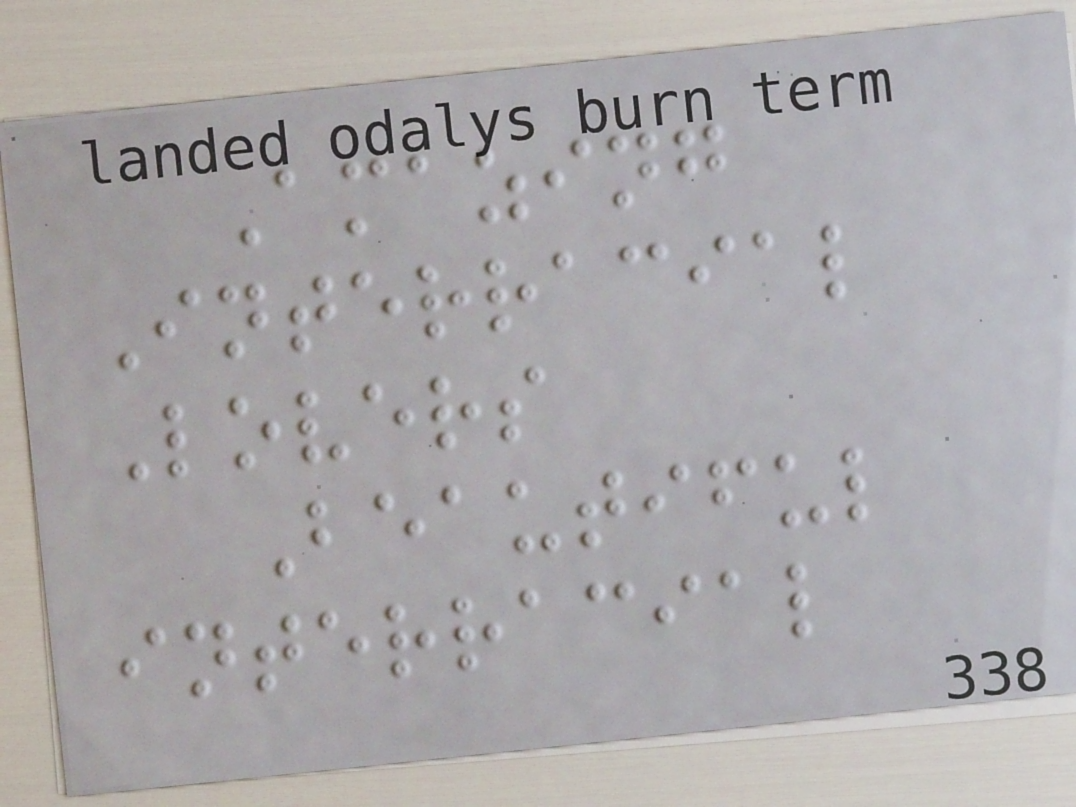Amazing
Interracial
Lovers
Beautiful
interracial
